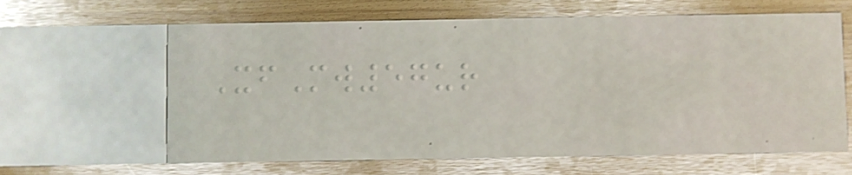XfMw57ur
